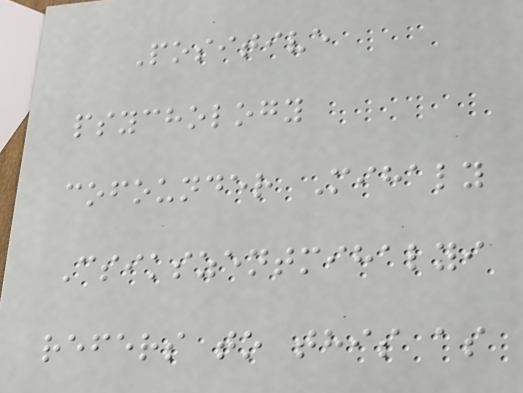Positive
psychology
cofounder Mihaly
Csikszentmihalyi
refers to this as
